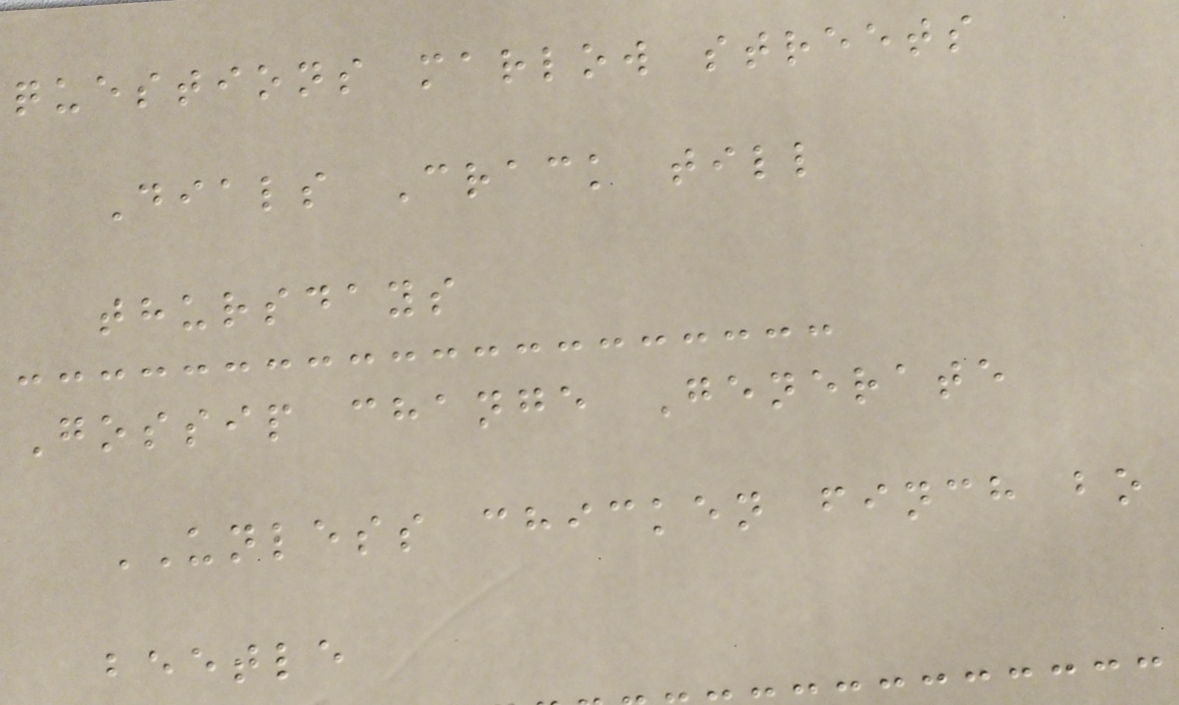questions marlow streets
Dials Crack till
thursdays
Gossip change Generate
UNLESS chicken finch bo
beetle
